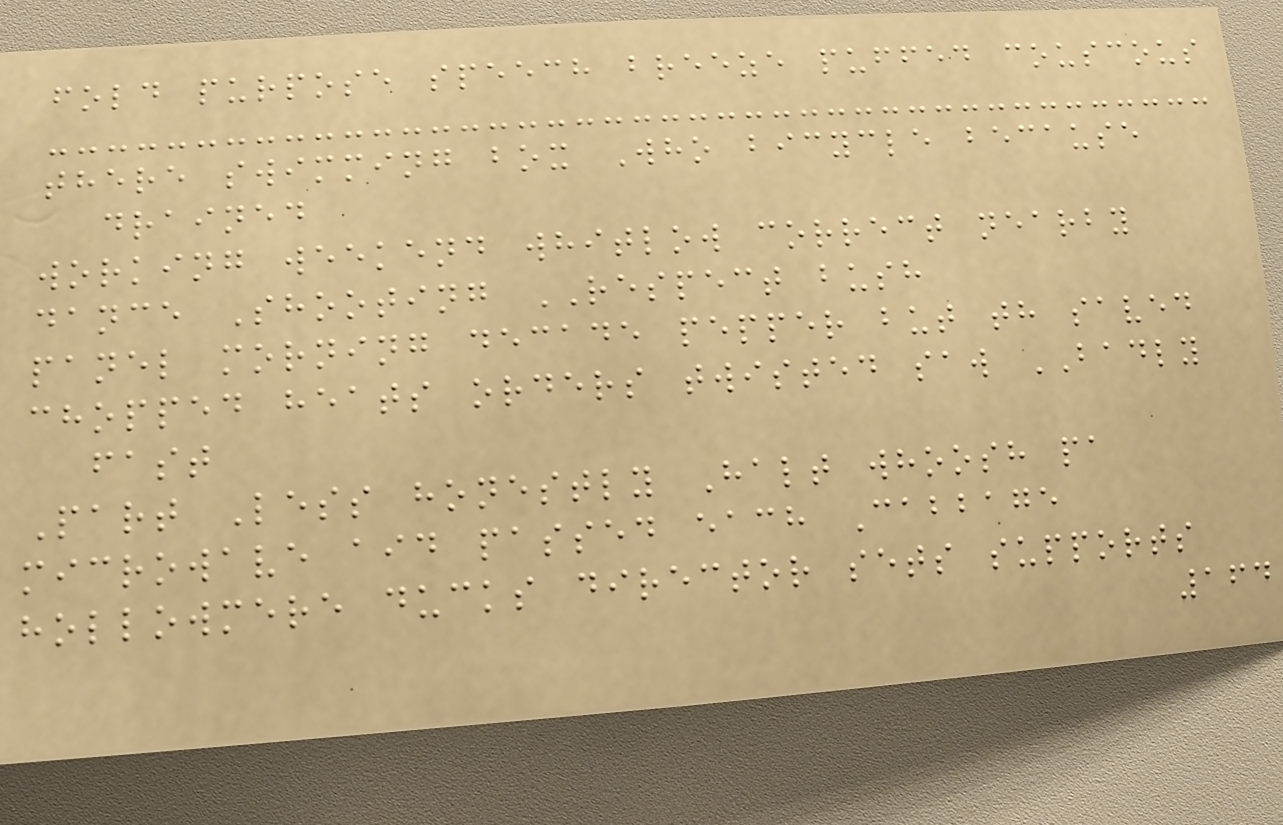fold purpose speech breeze puffed couscous
there swimming box Who bicycle because
drained
working weekend whitlow correct nearby
dance Shooting RESPECT bush
panel morning decade pepper but th saved
chopped heats orders twisted saw BADLY
fast
Part Less honestly Halt whoosh pa
microwave aid passed each Cabbage
hollowmere ducks director sets supports
164
